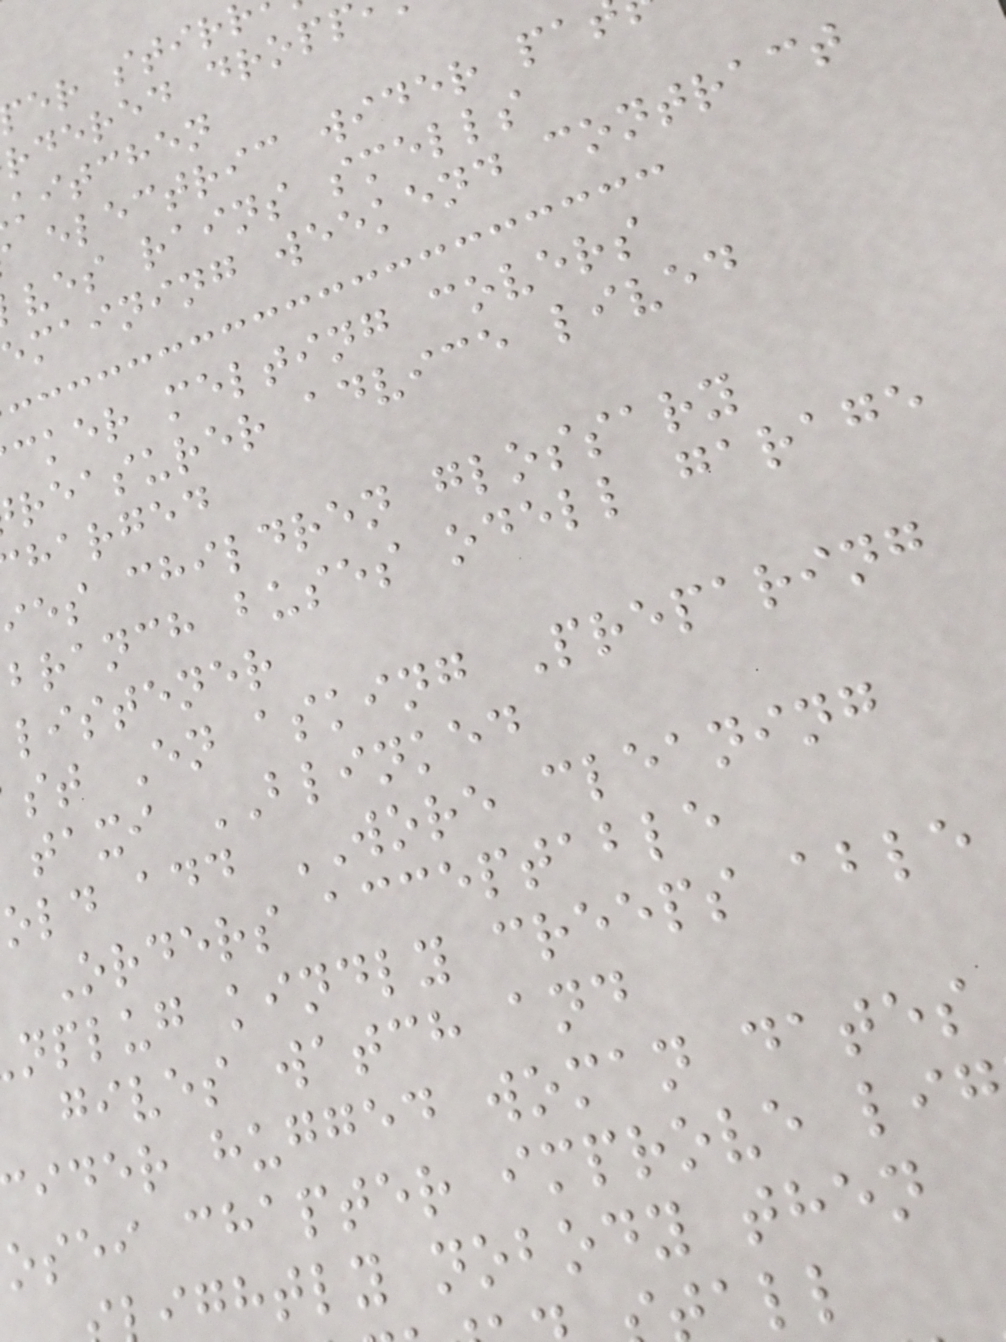er stir
rdered dropp
kitchen
electric wider pa
ves rains smells
emaining weekend contract
cker melting covers
reasurer advice lived
harged
ies children glossary
branch buses odell garage
listener
st En asking Preparing
taxi BLINKED
old add WORE cleaning
Orders acceptable
nplug kindly creeps able
gives watch and
ider hugged woman dates
osei chapter improve lig
ightly nobody then
